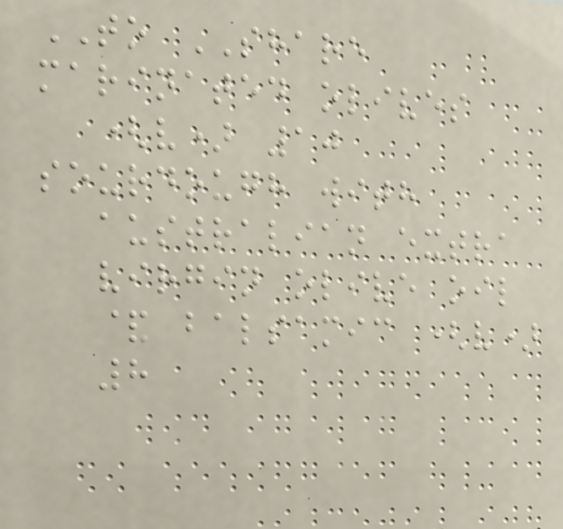TO SHARE
marinated olives
(v) 10
sourdough with
australian extra
virgin olive oil
& balsamic (v)
8
